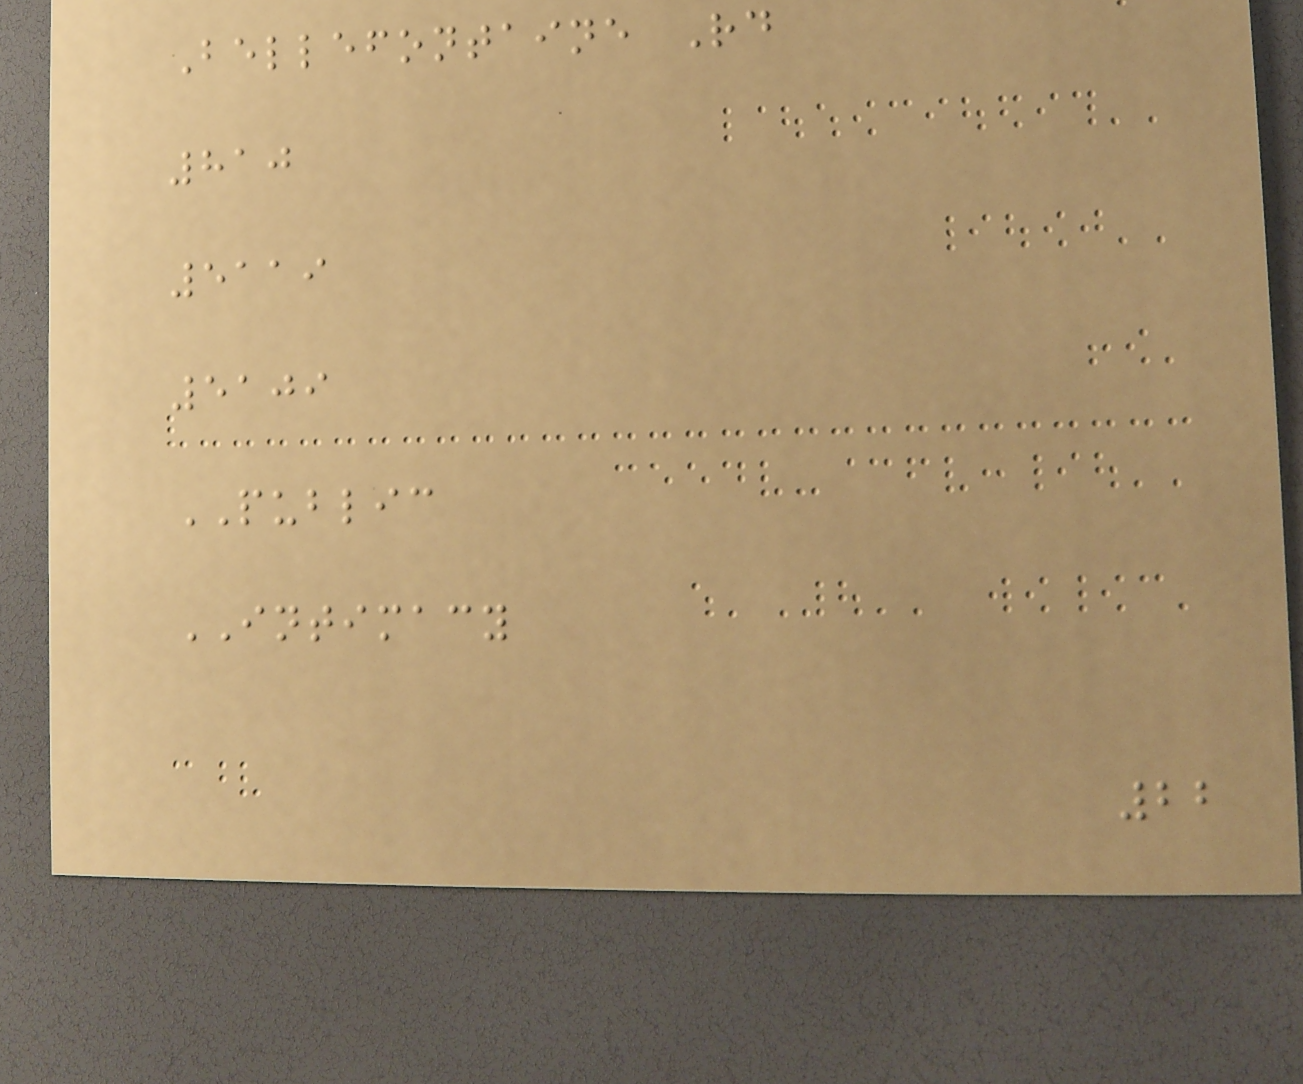Bellefontaine Rd
810
5119
5109
PUBLIC
INTIMACY
22
